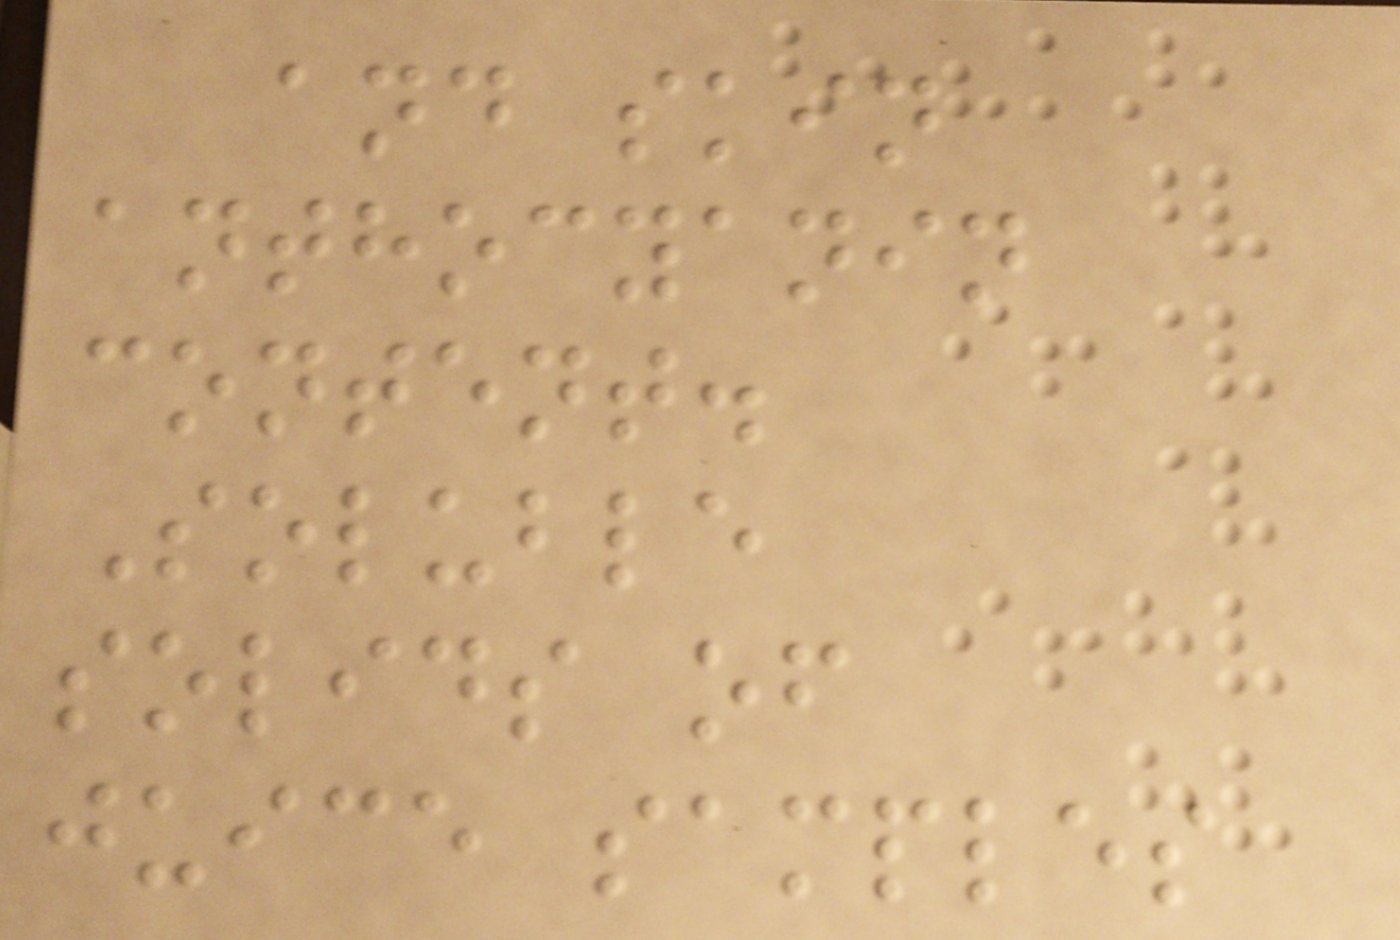and skin
anthocyanin
content.
Soluble
solids of
juice samples
